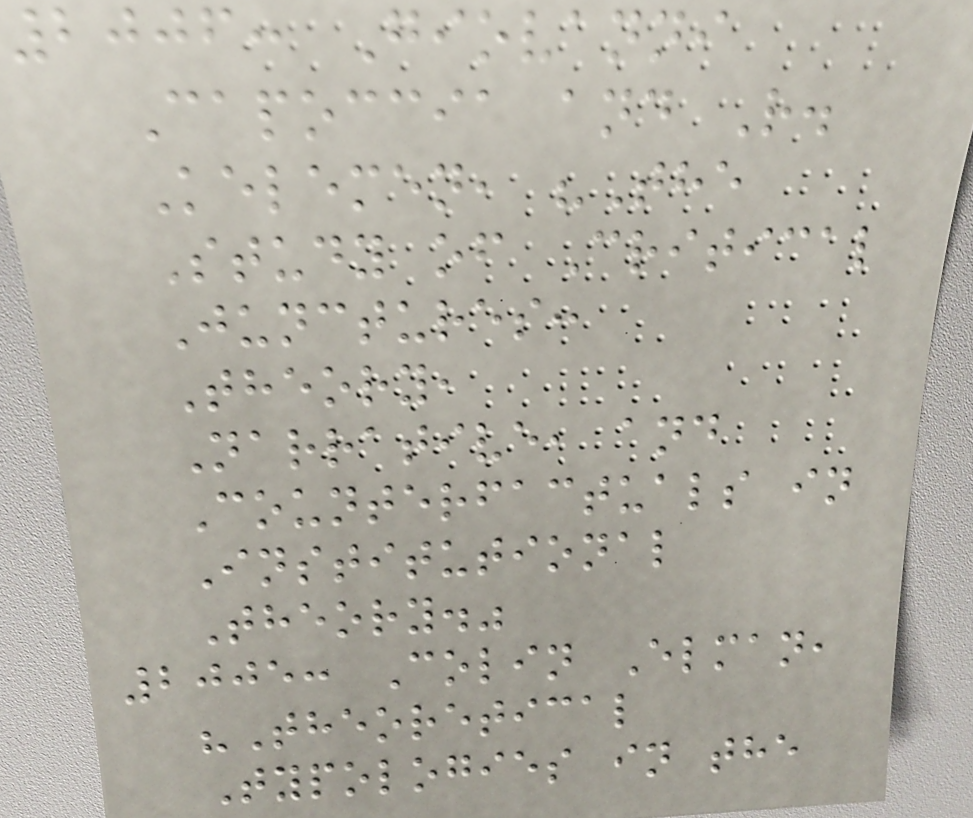2006: Giovanni
Capoccia and R.
Kelemen, "The
Study of Critical
Junctures:
Theory,
Narrative, and
Counterfactuals in
Institutional
Theory."
2005: Colin Elman,
"Theoretical
Typologies in the
